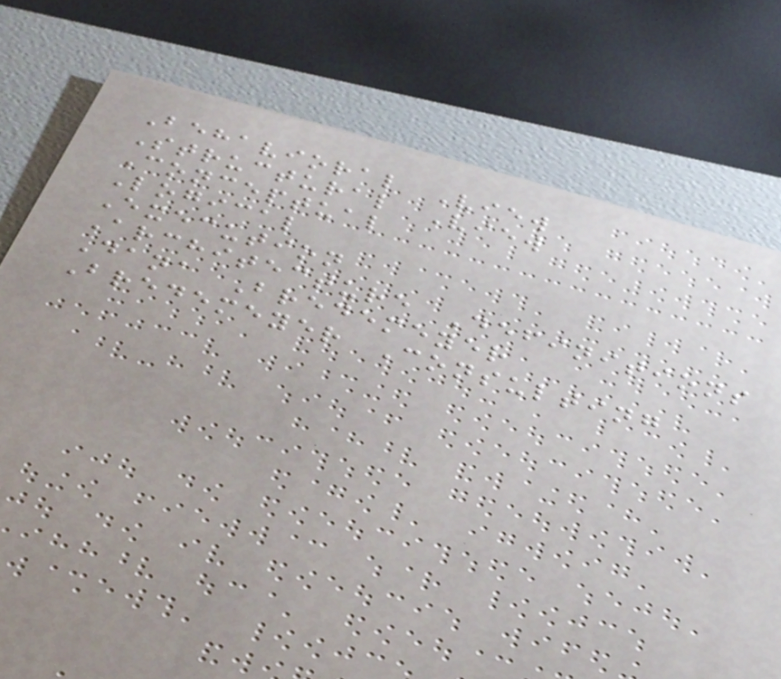Behavioral View
Structural View
Conceptual
Logical
Execution
Architecture Definitions
Dana Bredemeyer
Bredemeyer Consulting
